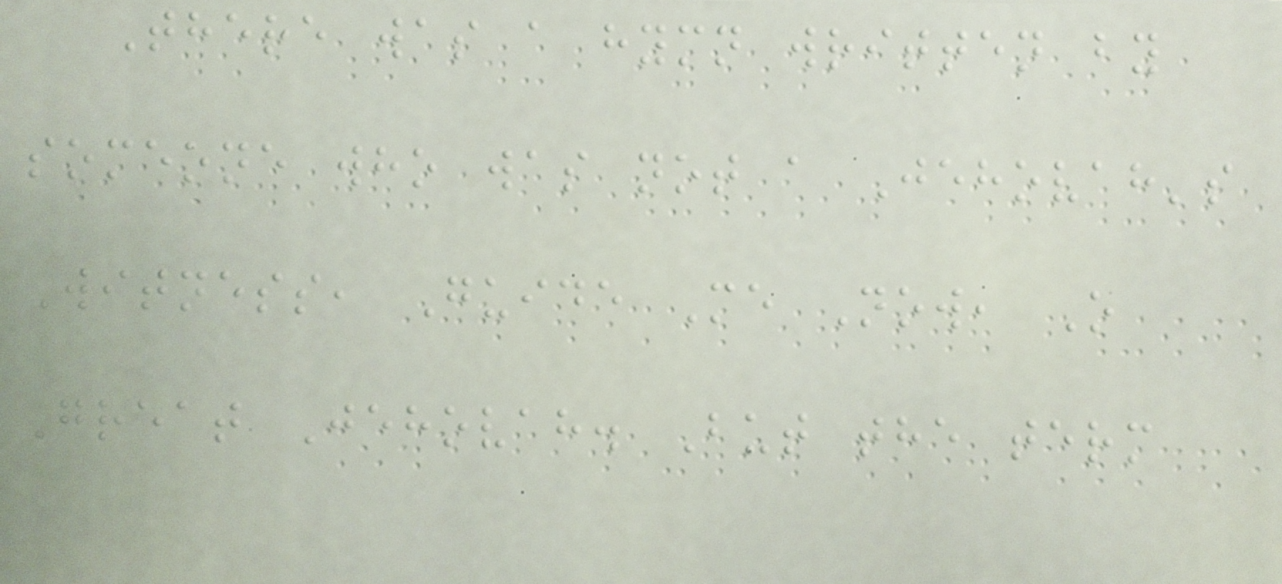There was a hymn written by
someone who was not a Jehovah's
Witness, Guide Me Now, O
Great Jehovah. But the term
